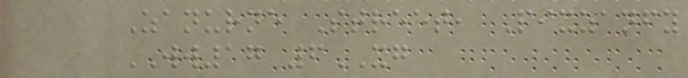Zanurne Street, Pixzanfy
WW17 6XG
